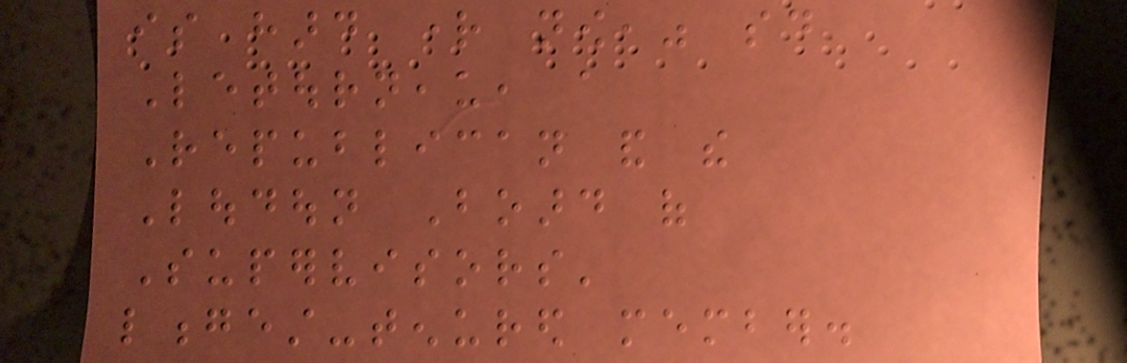is hard right now," said
Letourneau, a
Republican and the
Loudoun Board of
Supervisors'
longest-tenured member.
